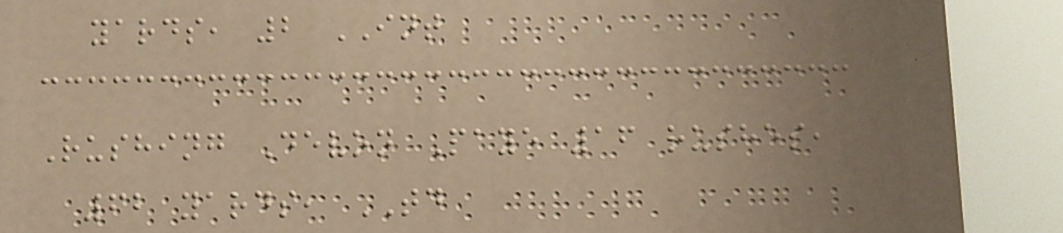yards, 2 INT
Rushing Devon Paye 16 rushes,
62 yards, TD
